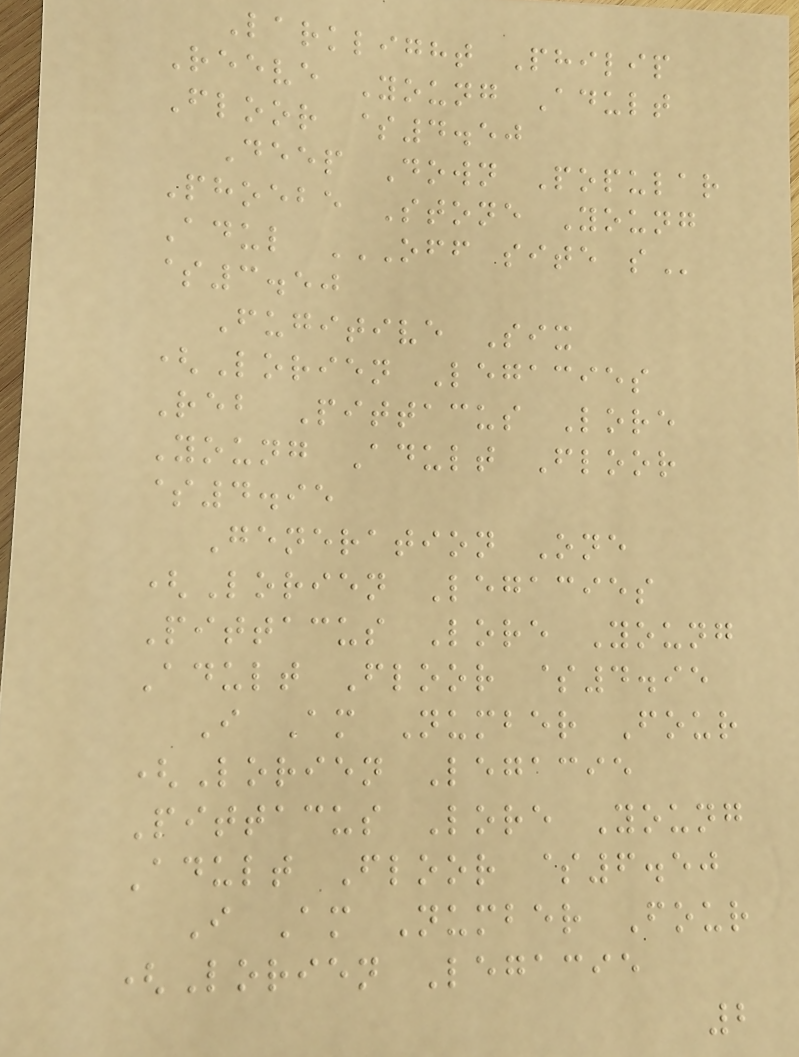Larklight Philip
Reeve Young Adult
Floor $4.50
Deep Down Popular
Phoebe Stone Young
Adul OFF SITE S
$3.50
Fugitive Six
(Lorien Legacies
Reb Pittacus Lore
Young Adult Floor
$4.95
Generation One
(Lorien Legacies
Pittacus Lore Young
Adult Floor $4.95
I Am Number Four
(Lorien Legacie
Pittacus Lore Young
Adult Floor $6.50
I Am Number Four
(Lorien Legacie
2
